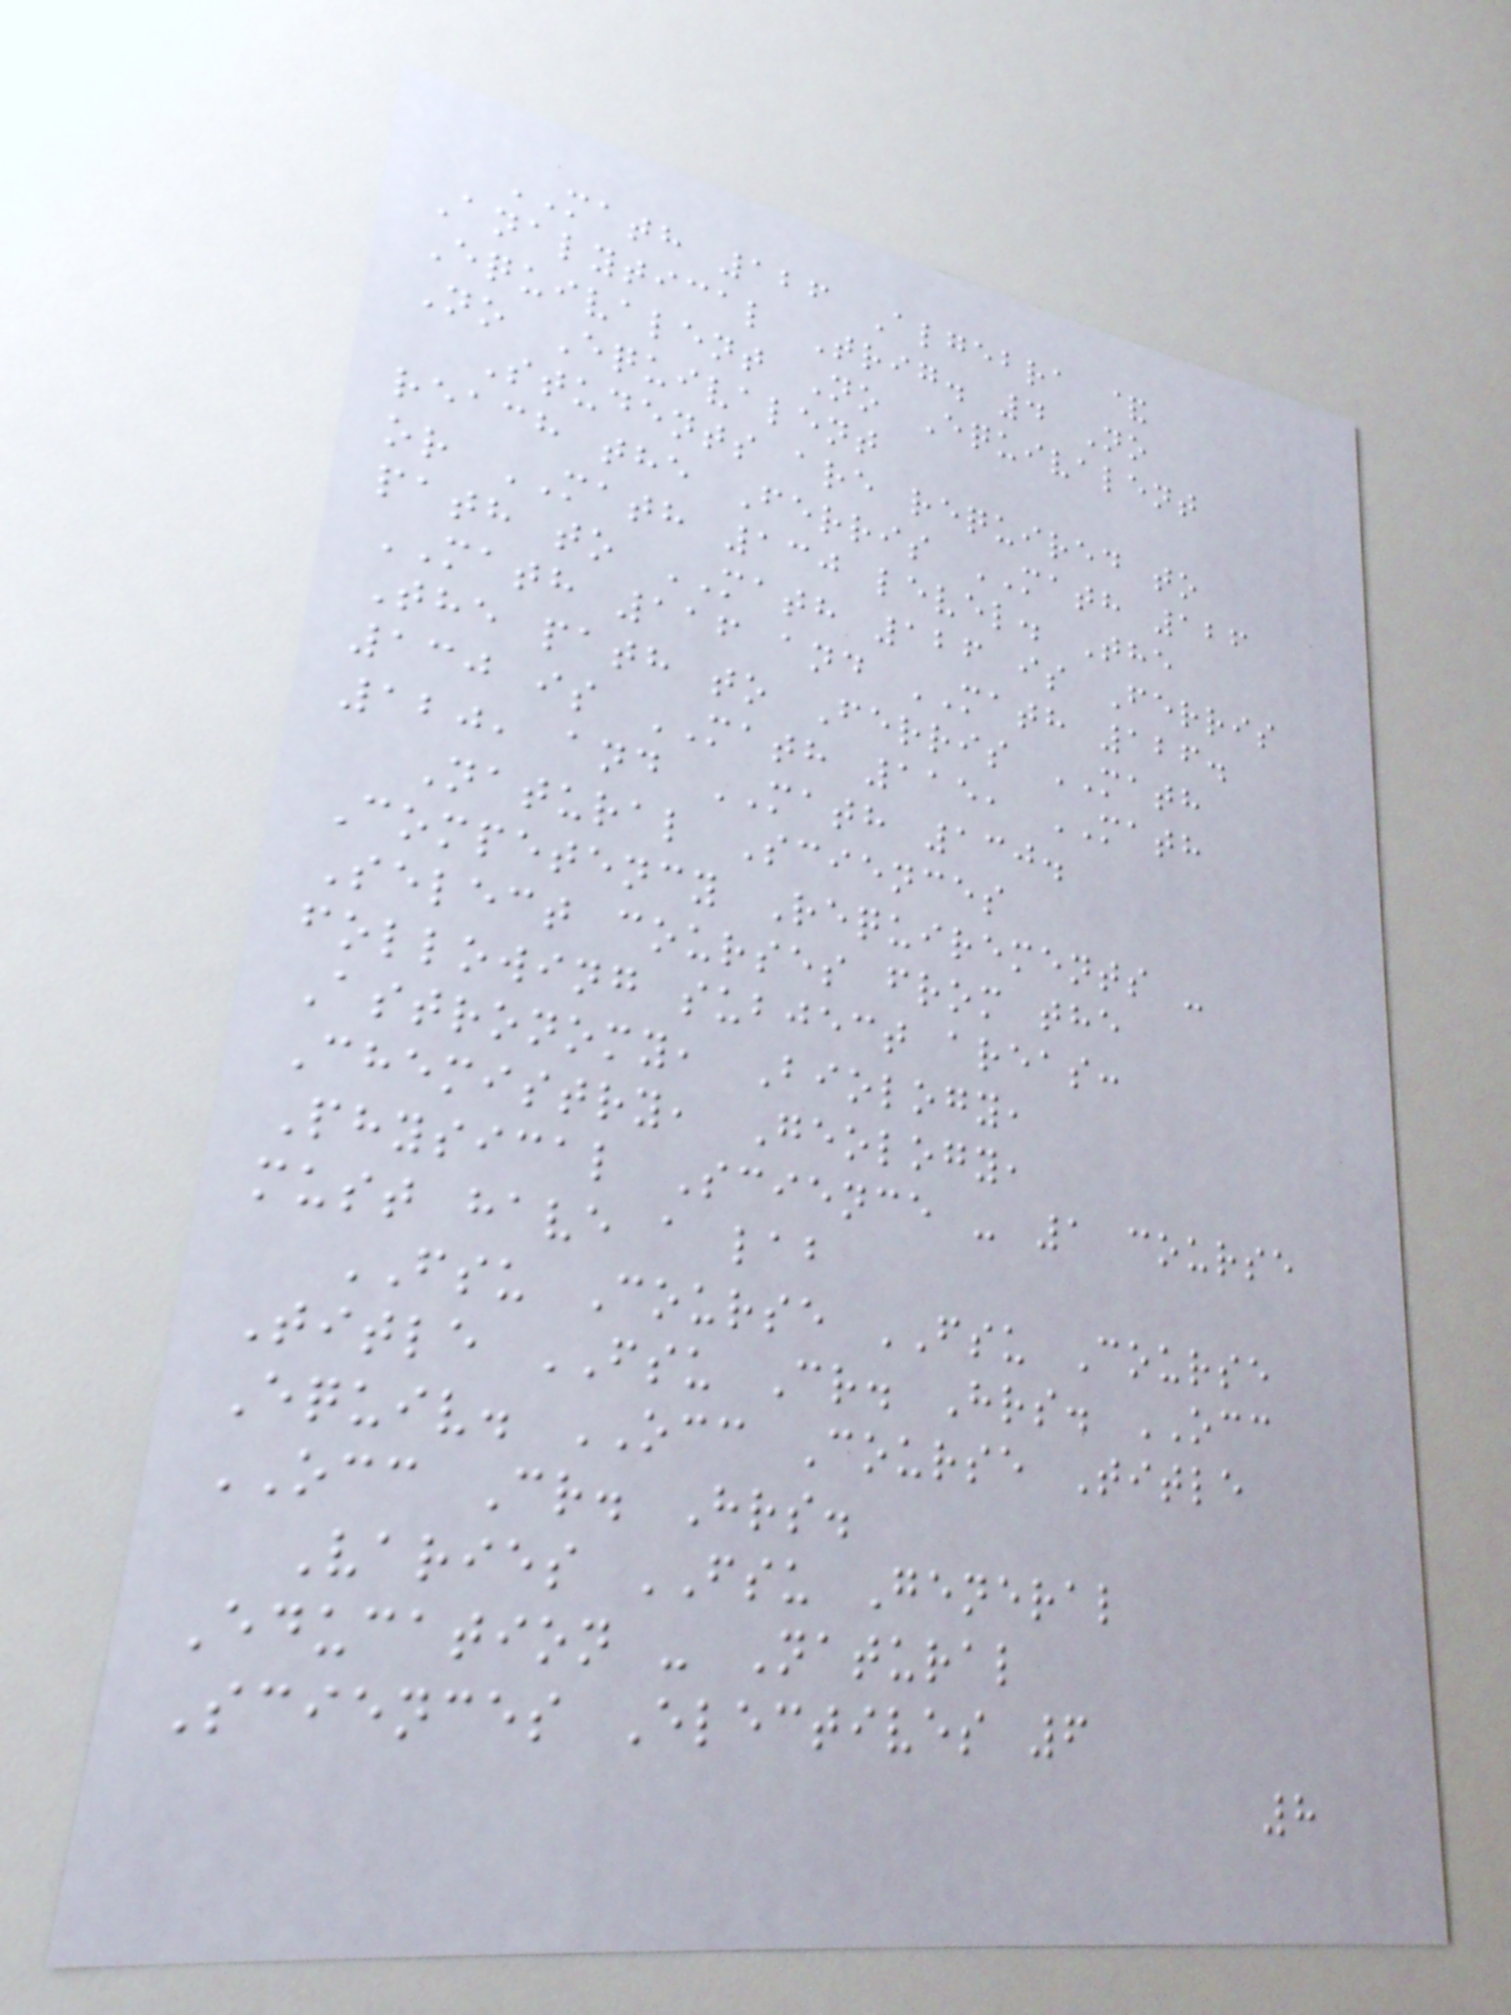MATH 126 Algebra &
Analytical Trig. 4 No
Equivalent No Equivalent
No Equivalent
Students are required to
reach the Ferris MATH 126
or MATH 130 level. The
path to MATH 126 is Ferris
MATH 116 and MATH 126.
The path to Ferris MATH
130 is MATH 115, MATH
120, and MATH 130.
Natural Sciences
Competency Requirements -
Select courses from the
following subject areas:
Astronomy, Biology,
Chemistry, Geology,
Physical Science - 1 course
must have a lab
FSU Course FSU Course
Title FSU Cr. Hrs. OCC
Equiv. OCC Course Title
OCC Cr. Hrs.
Varies FSU General
Education - Natural
Sciences Electives 6
8
